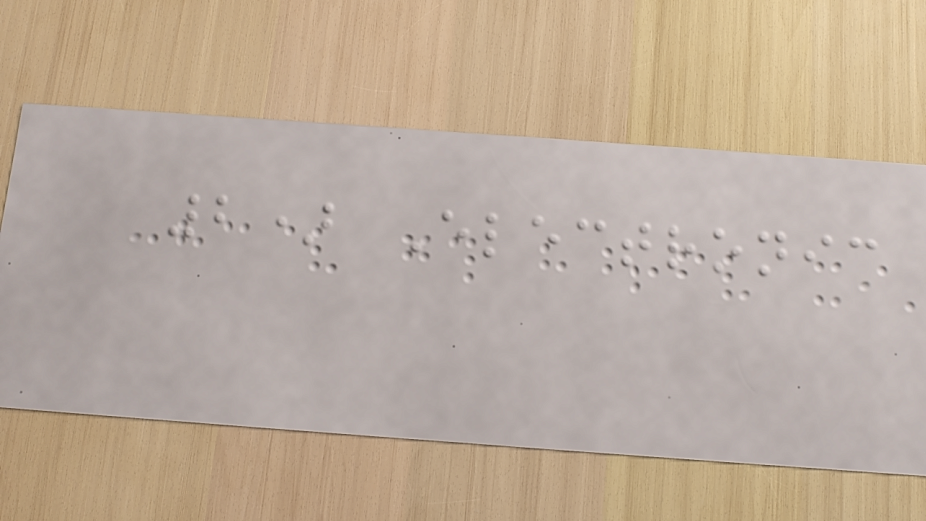2) Electronic
